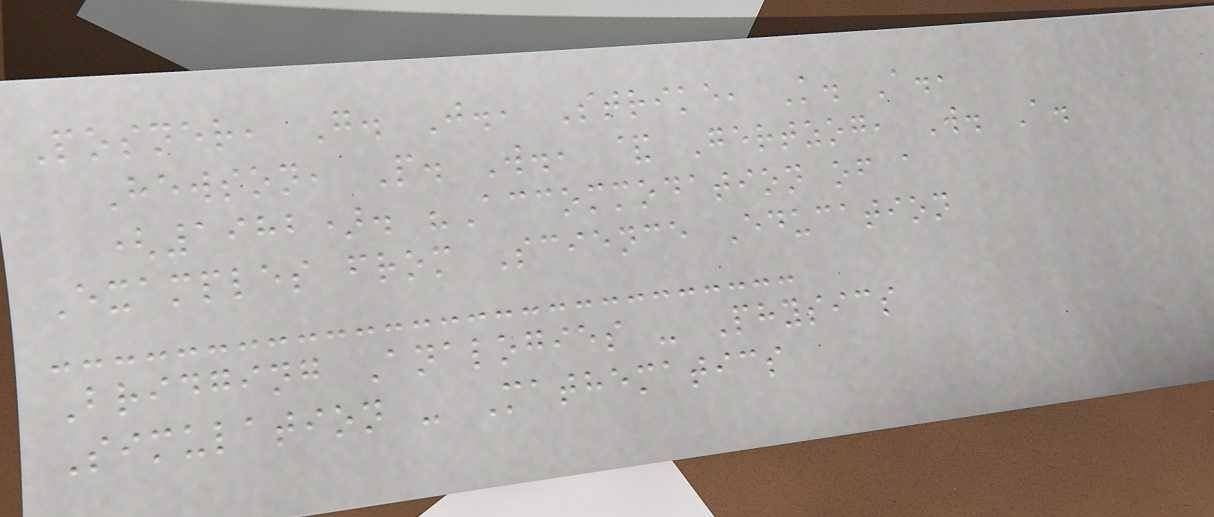Posner, G. J., Strike, K. A.,
Hewson, P. W., & Gertzog, W. A.
(1982). "Accommodation of a
Examples from Science Education
Bridging Analogies - Physics
Simulation - Mathematics
